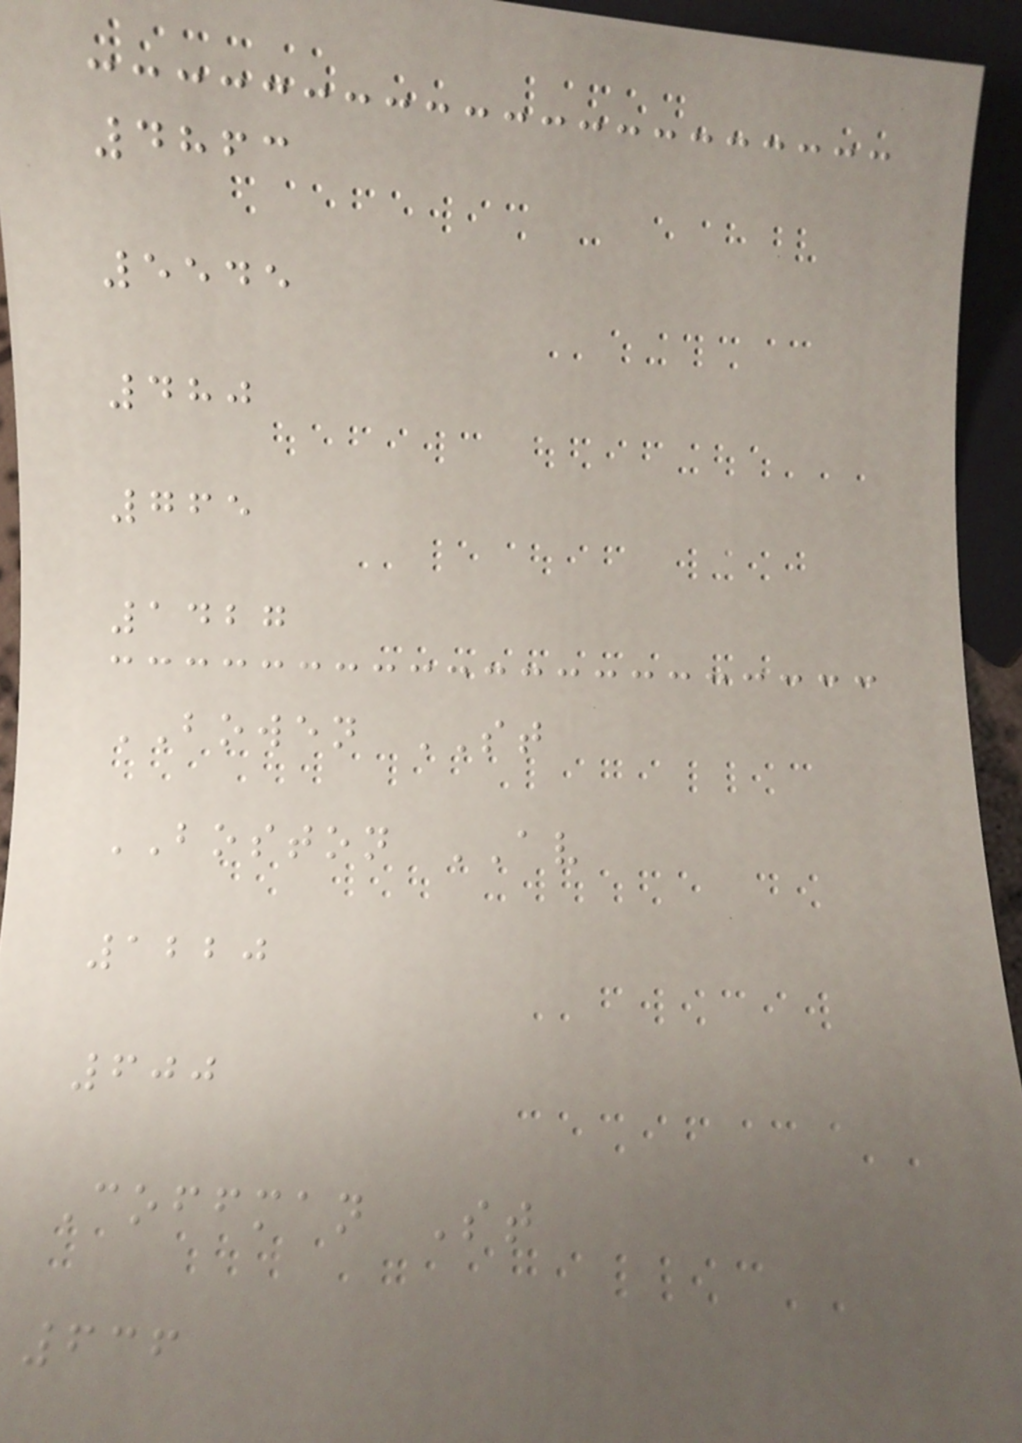4863
5545
480
765
1427
BOWEN ST
BOSTON AV
1220
600
Coffman St
636
